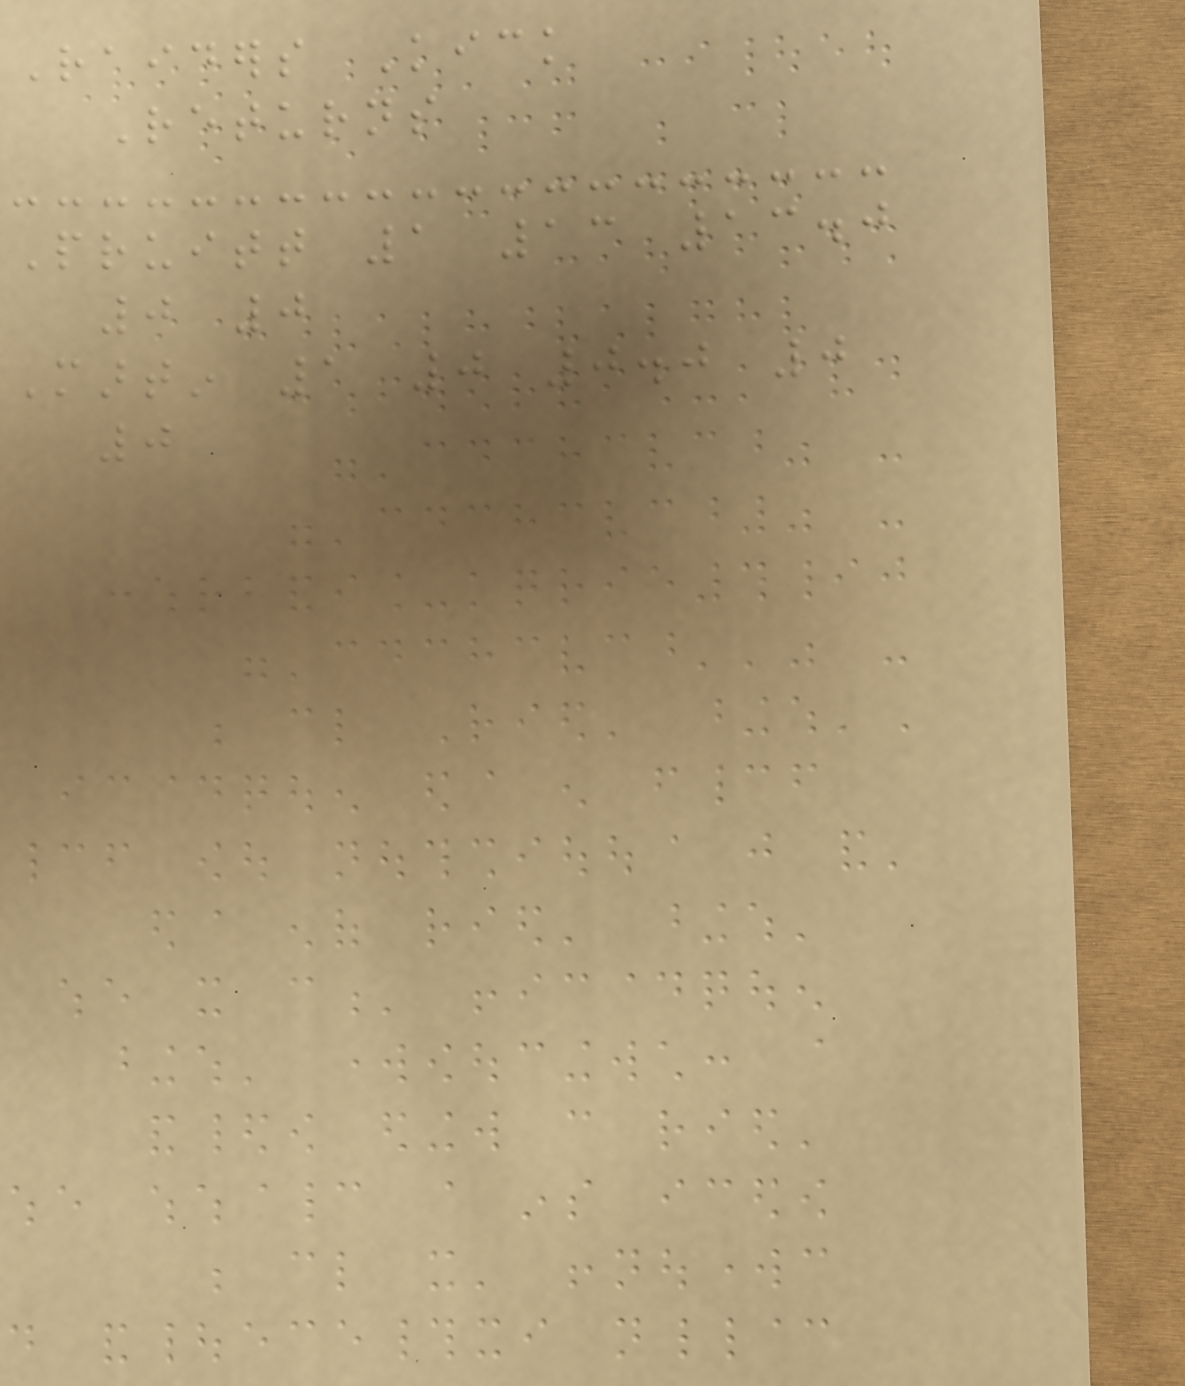Raiders Kick
Returns
Pruitt 1 13 13.0
0 0
Martin 1 0 0.0 0
0
